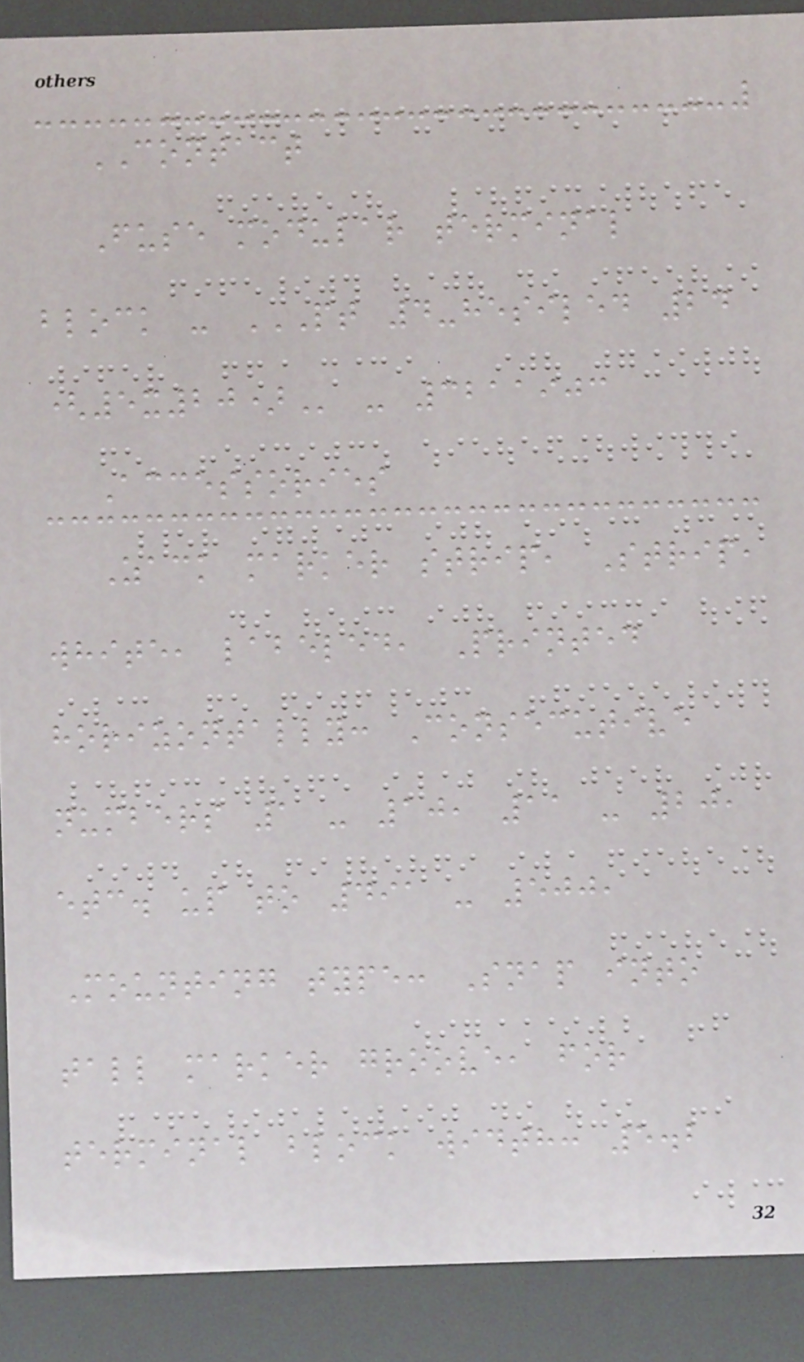CONTACT
Fuse modular terminal
block - PT 4-HESILED 24
(5X20) - 3211903
Accessories
Zack marker strip, Strip,
white, labeled, Printed
horizontally: Consecutive
numbers 1 - 10, 11 - 20,
etc. up to 491 - 500,
Mounting type: Snap into
tall marker groove, for
terminal block width: 5.2
